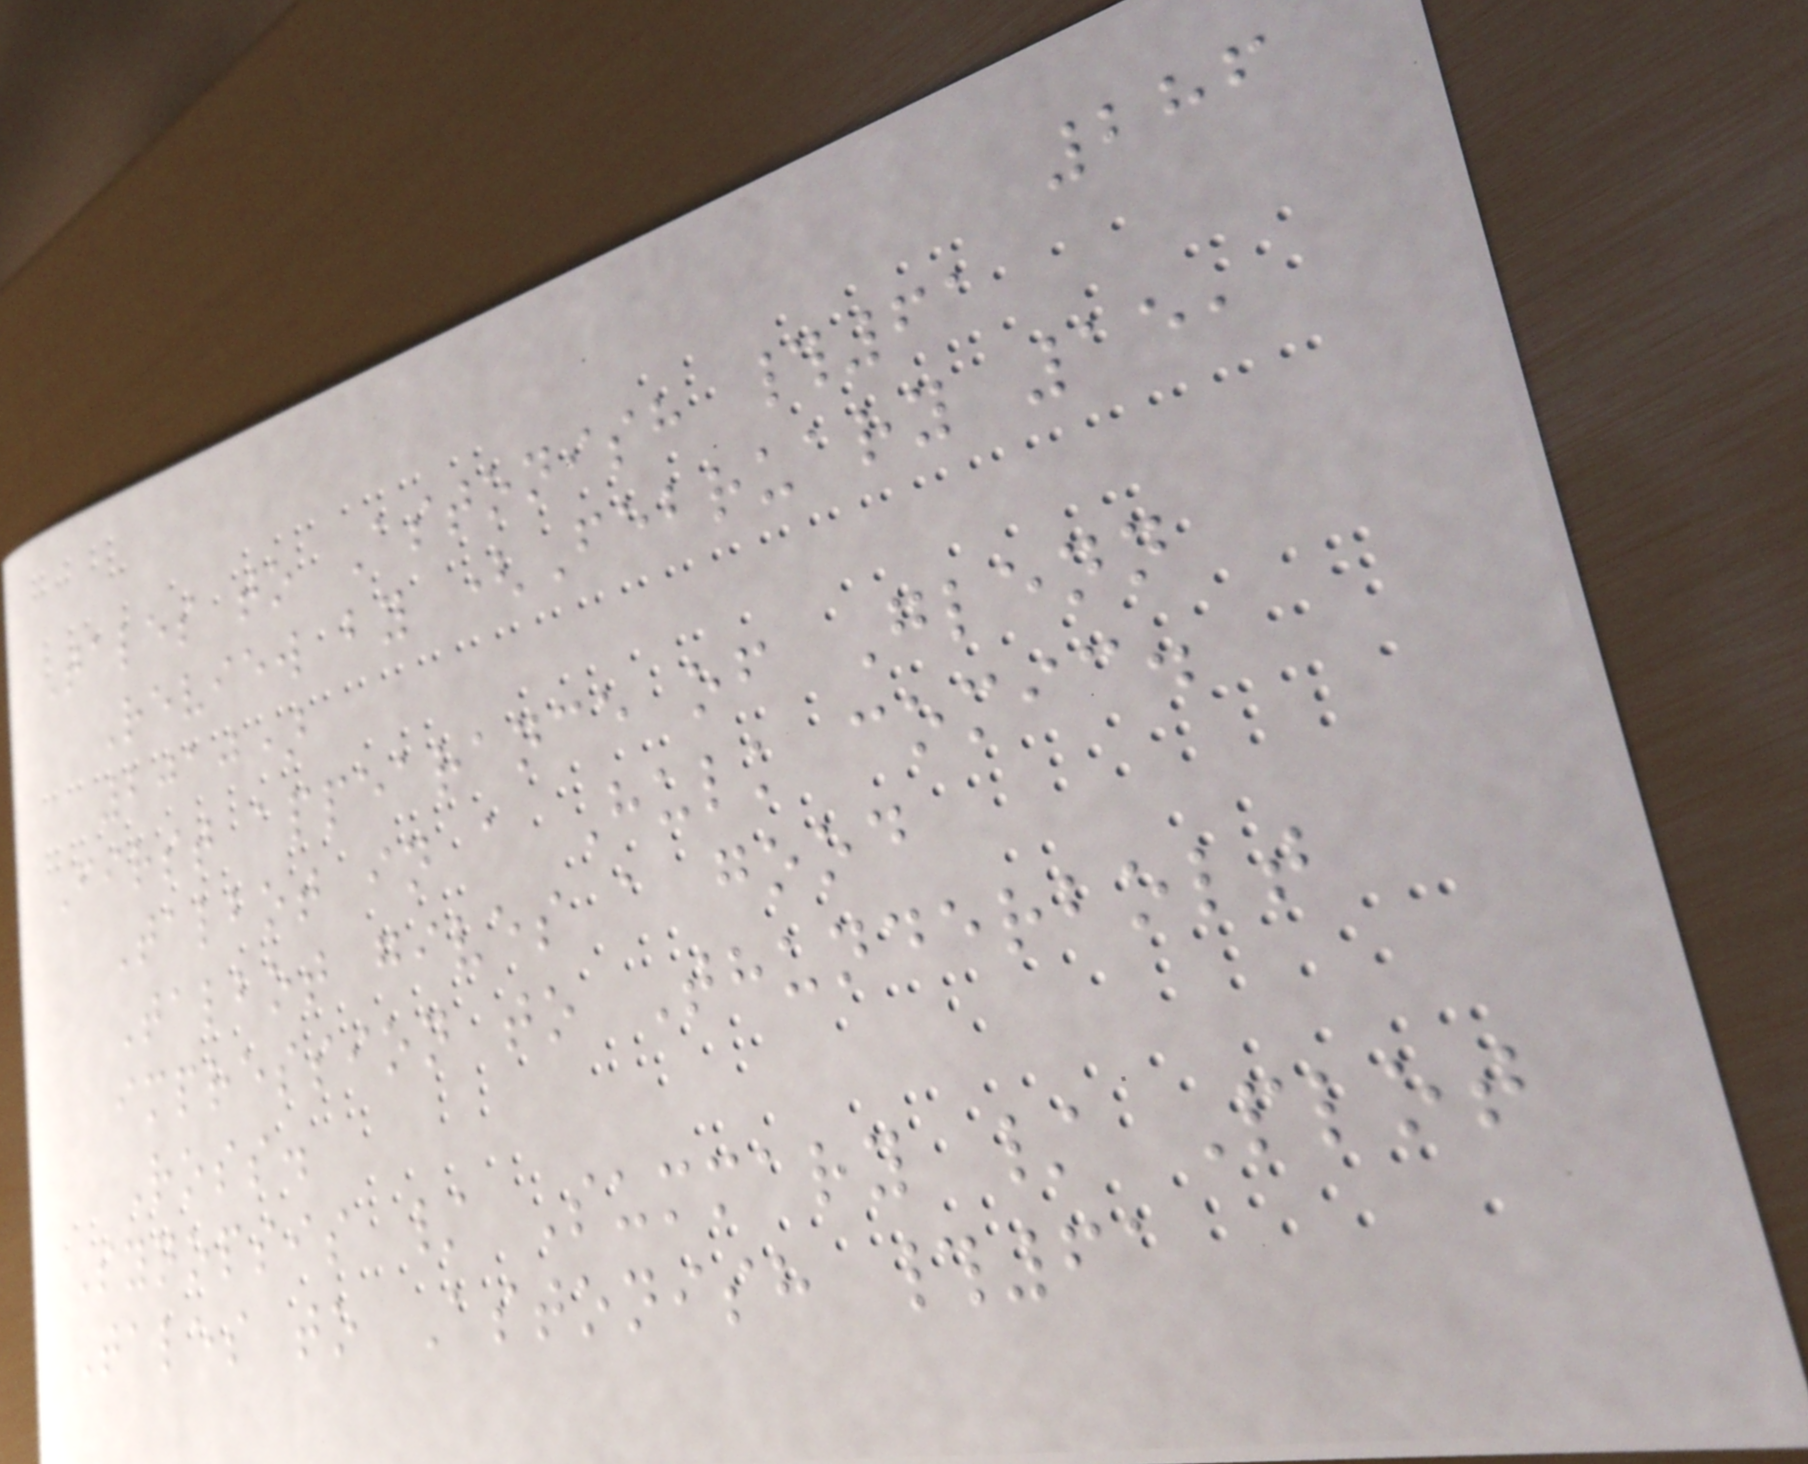286
Tales to Astonish #61
Review by (February 15,
2010)
First appearance of Glenn
Talbot in a Hulk comic.
Talbot gives a good
impression to Thunderbolt
Ross.
Synopsis / Summary / Plot
Tales to Astonish #61
